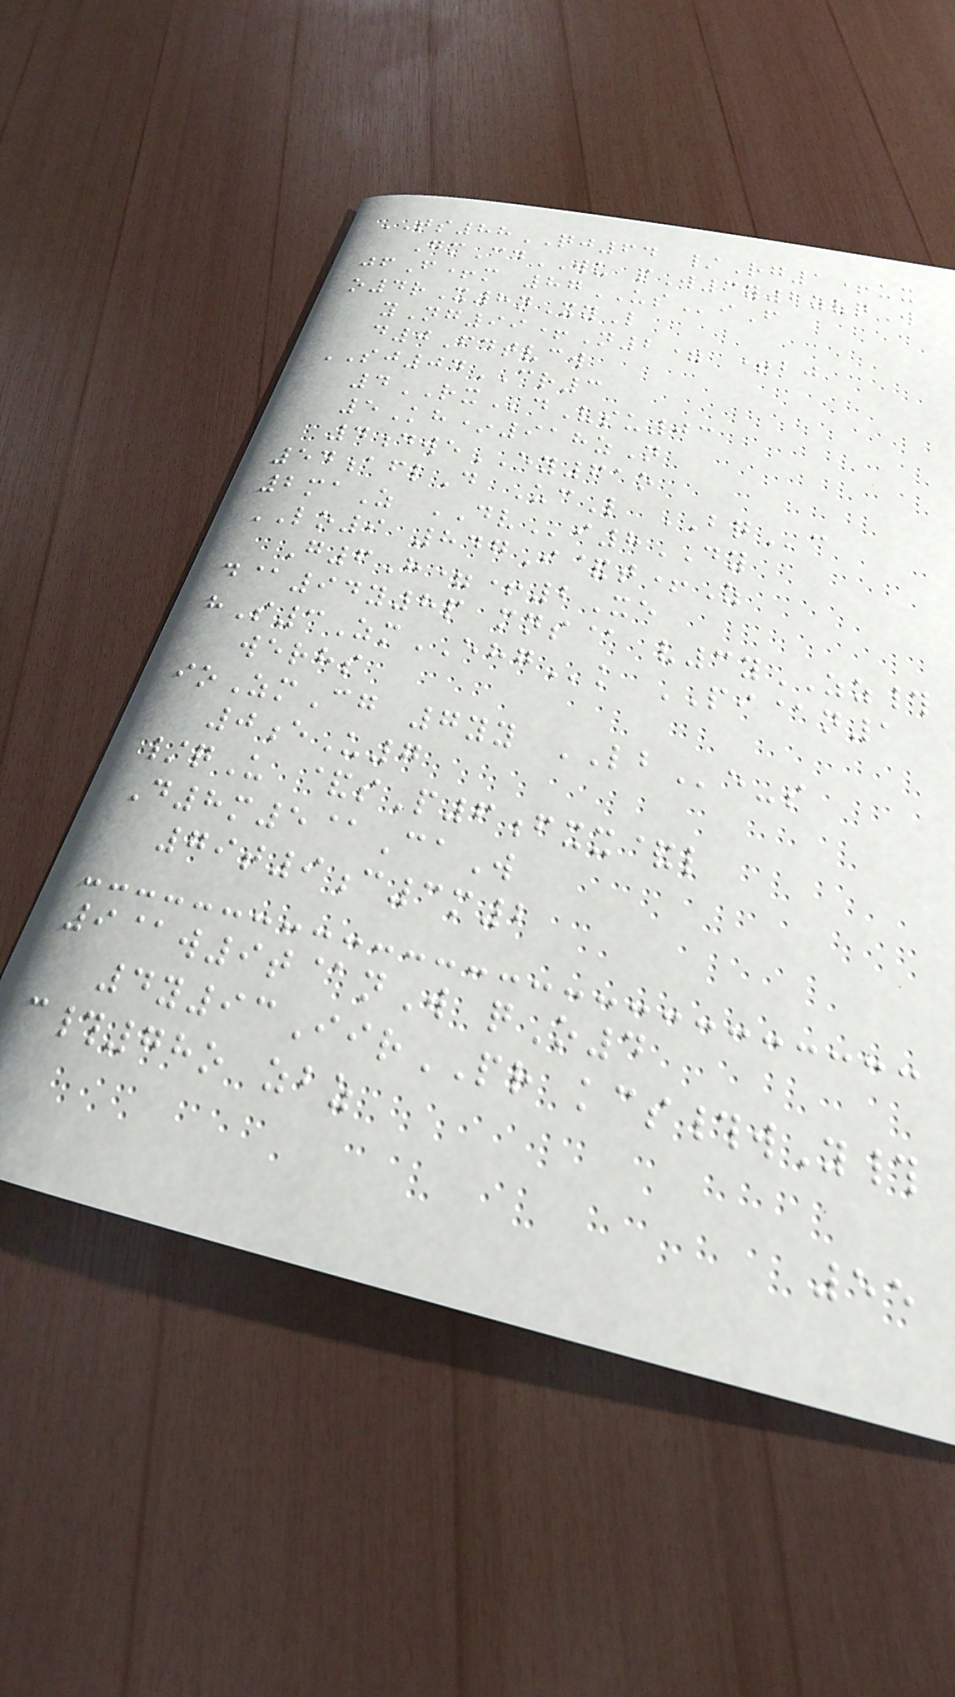TS88QJ64 /Rg1+ux
GmCdWU pW3y2zvqW
jfF+m 87USiF
o4rX8nXyL
yNg99+N2= +bj
d0Fdtvcw
SJ04CR3
4RXdVsu03
5Kh*918zN
4dweEY61o
54aflD UcL BQc
2maZ DVi8DY
LO9 847I&t+Z
G6H=+2Xe
d@94y8p mns@ v3yZZ#
hS3ZmEHGk PI@n1
werhs
ioZmCg 7yy LBe-s
0eU7
/qU &sP6fxx&l
D8m5@CaW
79t9c3m2
9@w9t@nW qO4
4y93IirPR kcs#wY#
c#78o zbz
55
